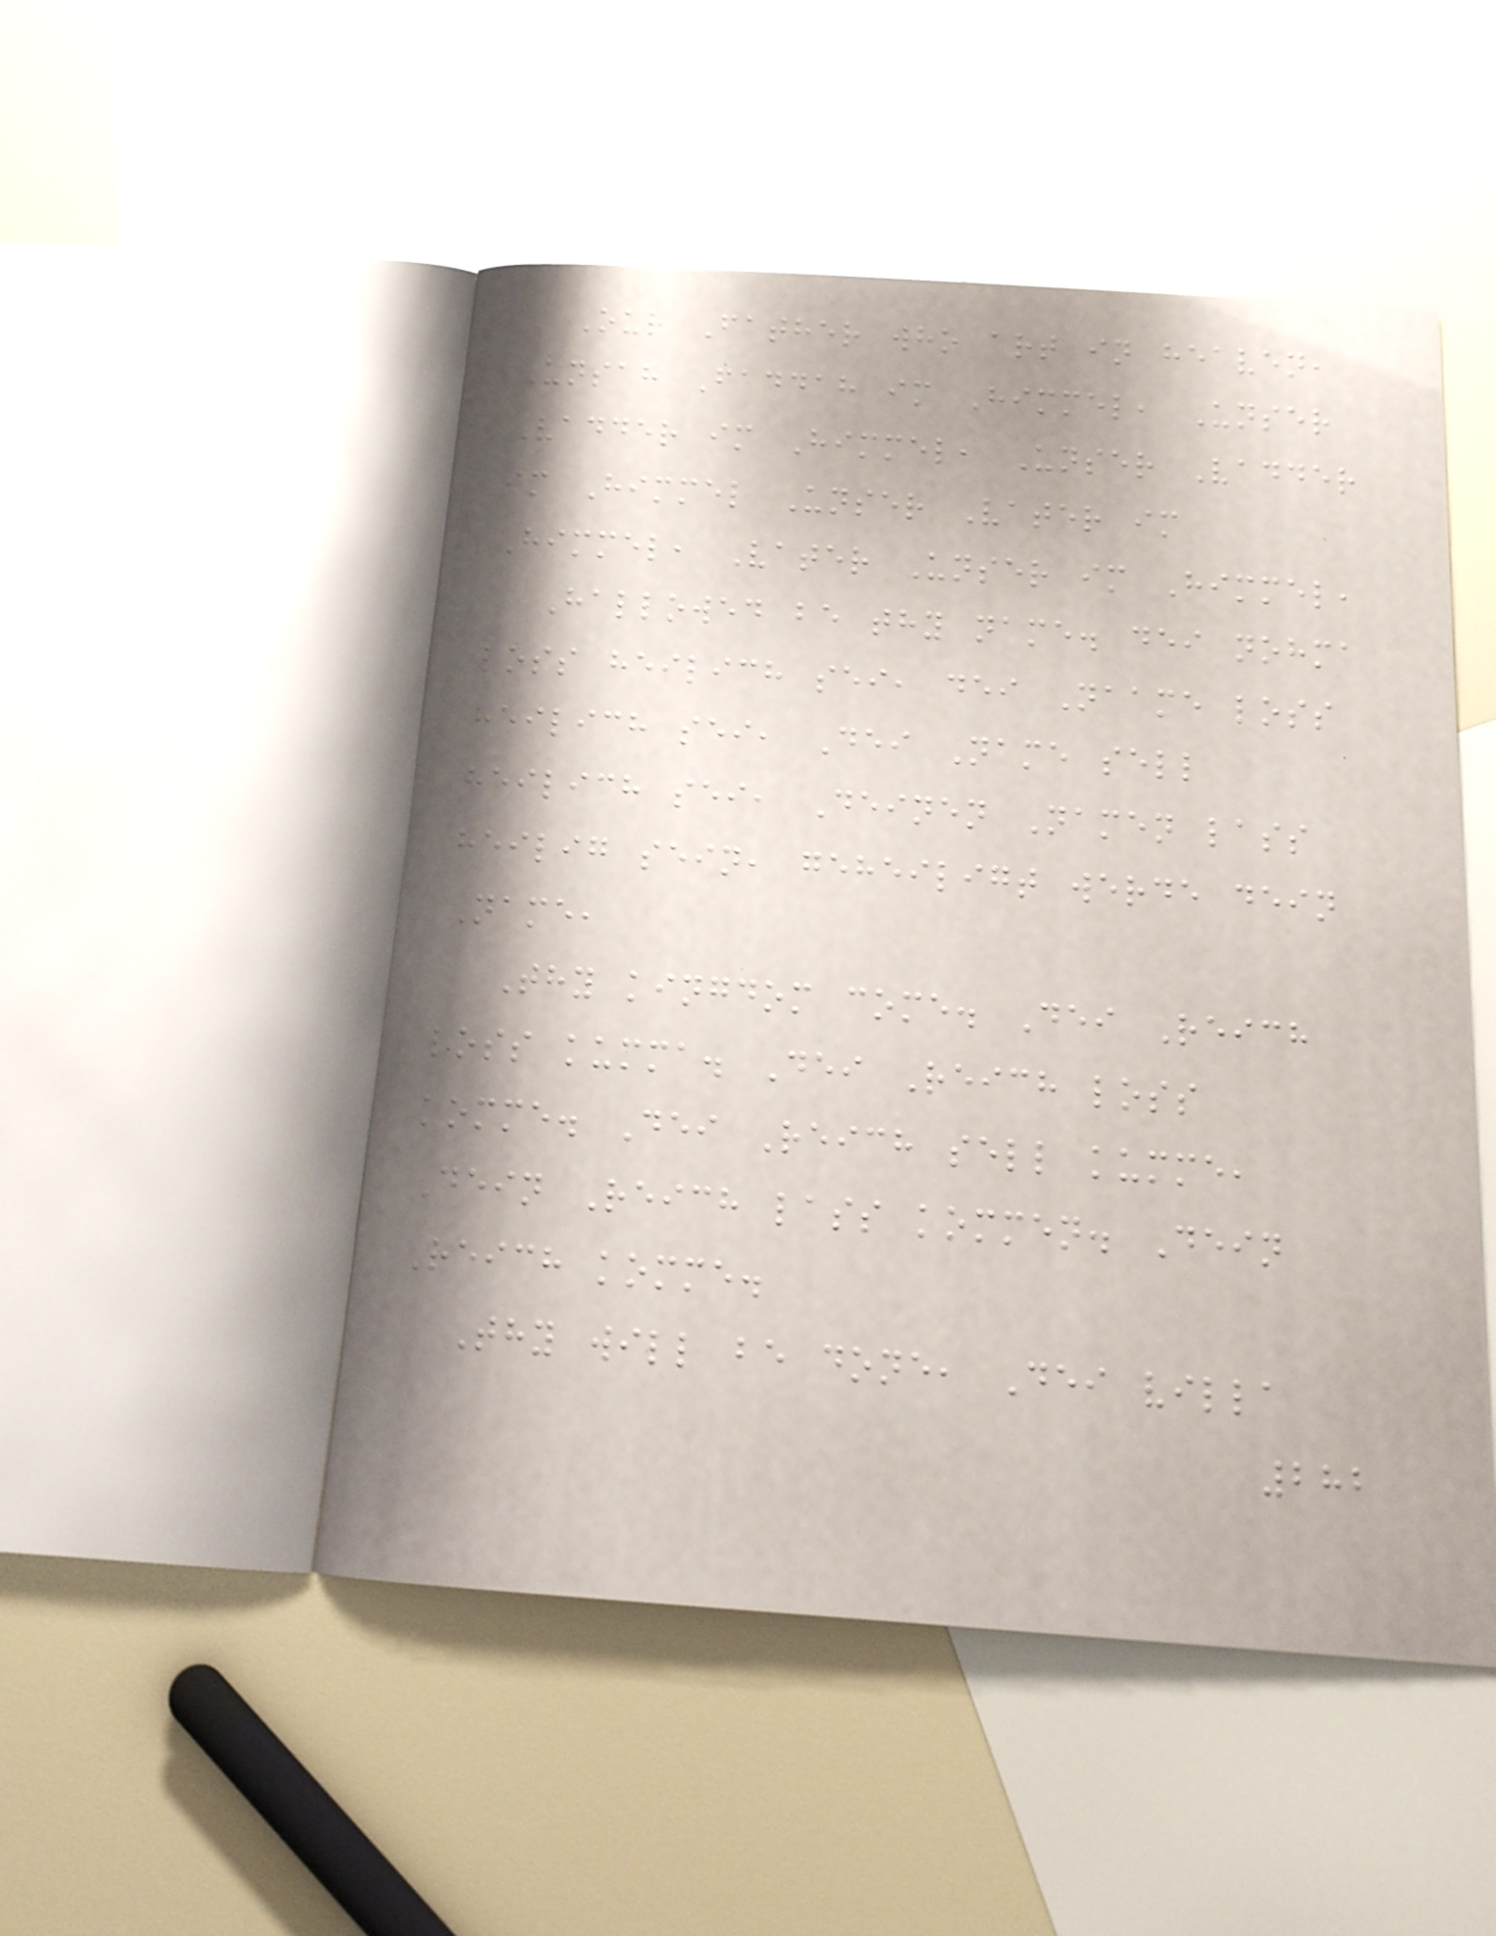Our Father who art in heaven,
Unsah Faddah im Himmel, Unser
Vadder im Himmel, Unser Vadder
im Himmel Unser Vater im
Himmel, Vater Unser im Himmel,
Hallowed be thy name. dei nohma
loss heilich sei, dei Naame loss
heilich sei, Dei Name sell
heilich sei, Deinen Namen lass
heilig sein, geheiligt werde dein
Name,
Thy kingdom come. Dei Reich
loss kumma. Dei Reich loss
komme. Dei Reich sell kumme,
Dein Reich lass kommen. Dein
Reich komme.
Thy will be done, Dei villa
282
